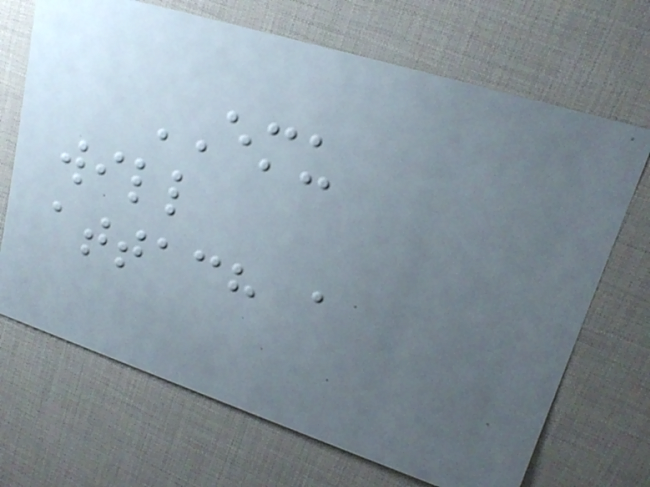EMU
will
attach a
